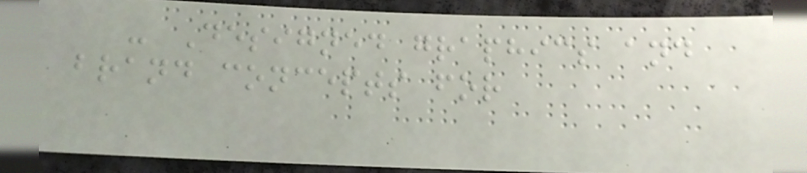- Designed graphics and
brand concepts for
